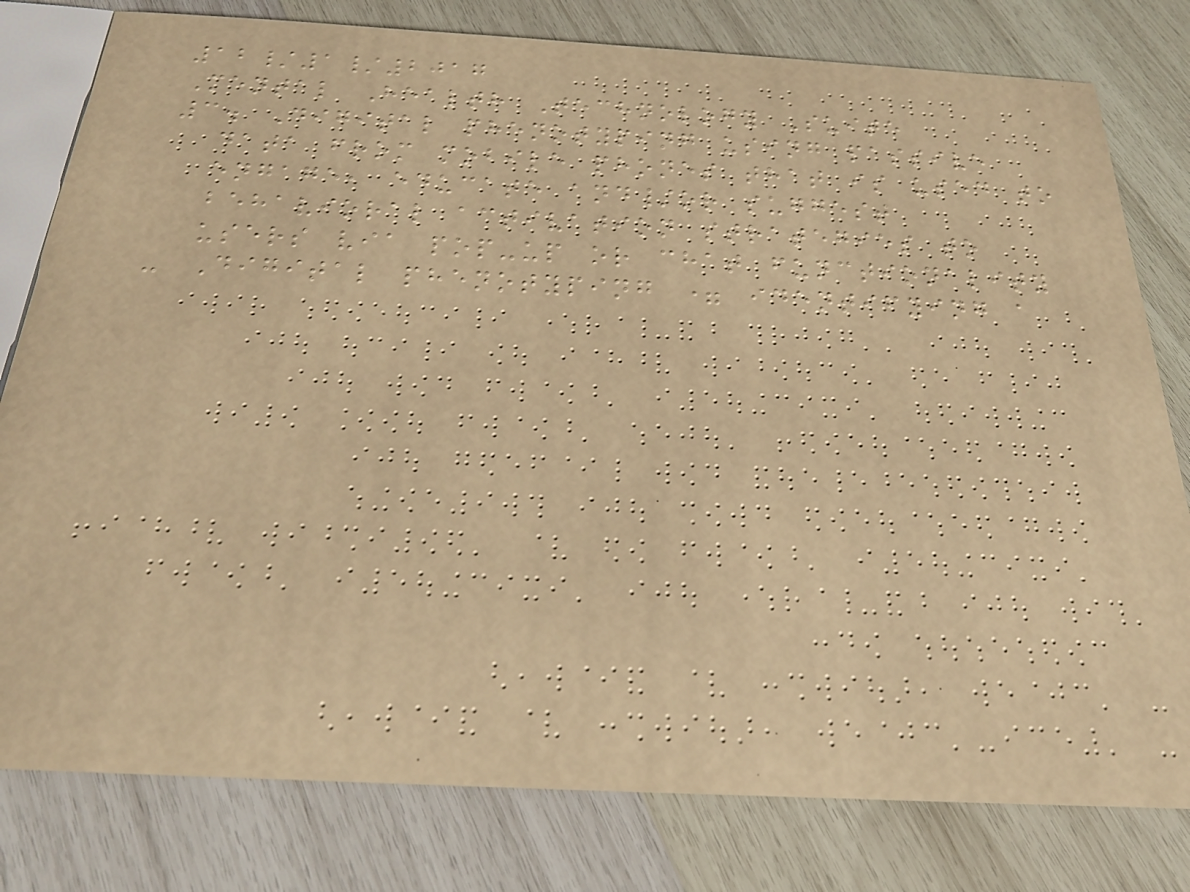12/1/2017
Mental Health Technology Suite
3. Digital phenotyping using passive
data from mobile phones that is used to
engage, educate and/or suggest
behavioral activation strategies to
users via pop-up or chat functionality
- Digital phenotyping = identifying a
